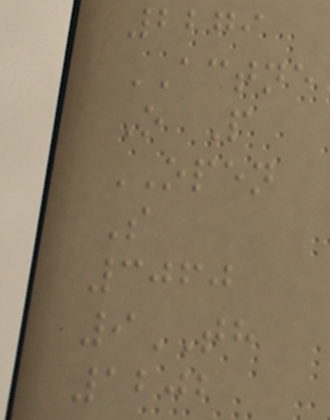2279
ACTNE
O P
OPEN
S
3060
9TH
1202
